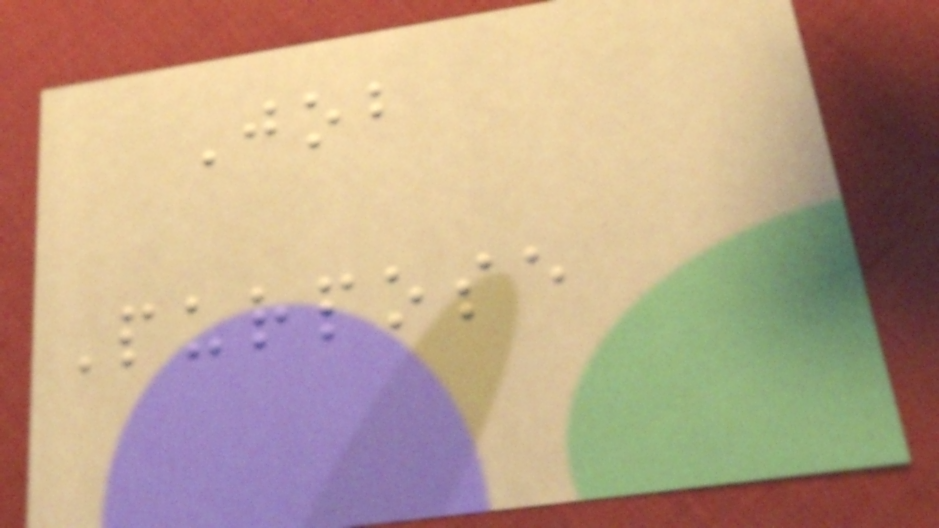Job
Purpose
